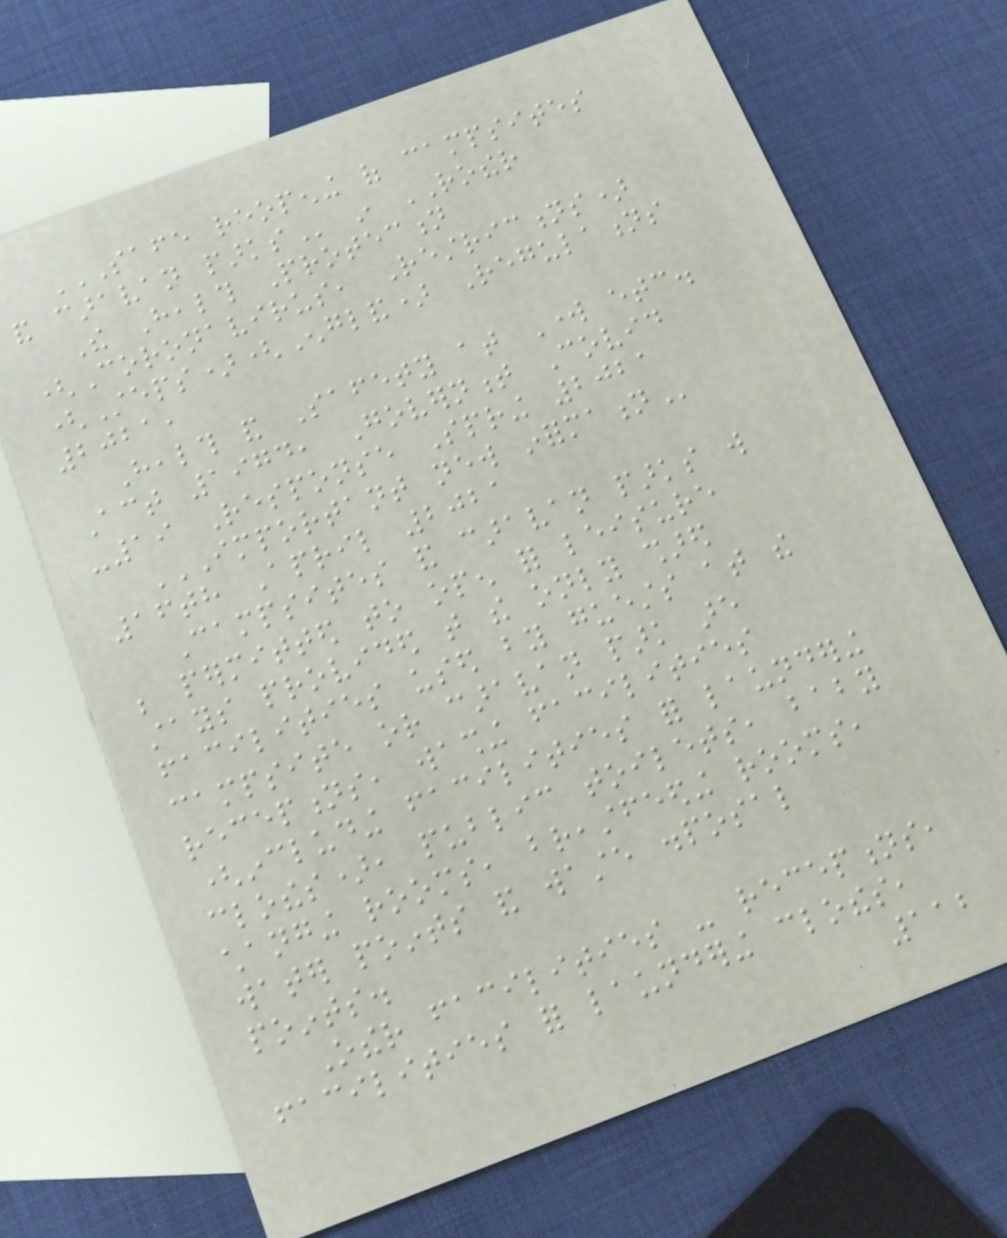SAFE REOPENING OF CAMPSITES
AND CARAVAN PARKS in ROTHER
The Health Protection
(Coronavirus, Restrictions)
(Steps)(England) Regulations
2021,
Health and Safety at Work etc.
Act 1974, Government Covid
-19 Response Spring 2021
IMPORTANT NEW INFORMATION
16th April 2021
Campsites and caravan parks will
be permitted to open for leisure
stays provided that the only shared
facilities used by guests at the
campsite or caravan park are
receptions, washing facilities
(including facilities for laundering
clothes), public toilets, baby
changing rooms, breastfeeding rooms,
water points and waste disposal
points.
Other facilities - receptions,
facilities for laundering clothes,
112
